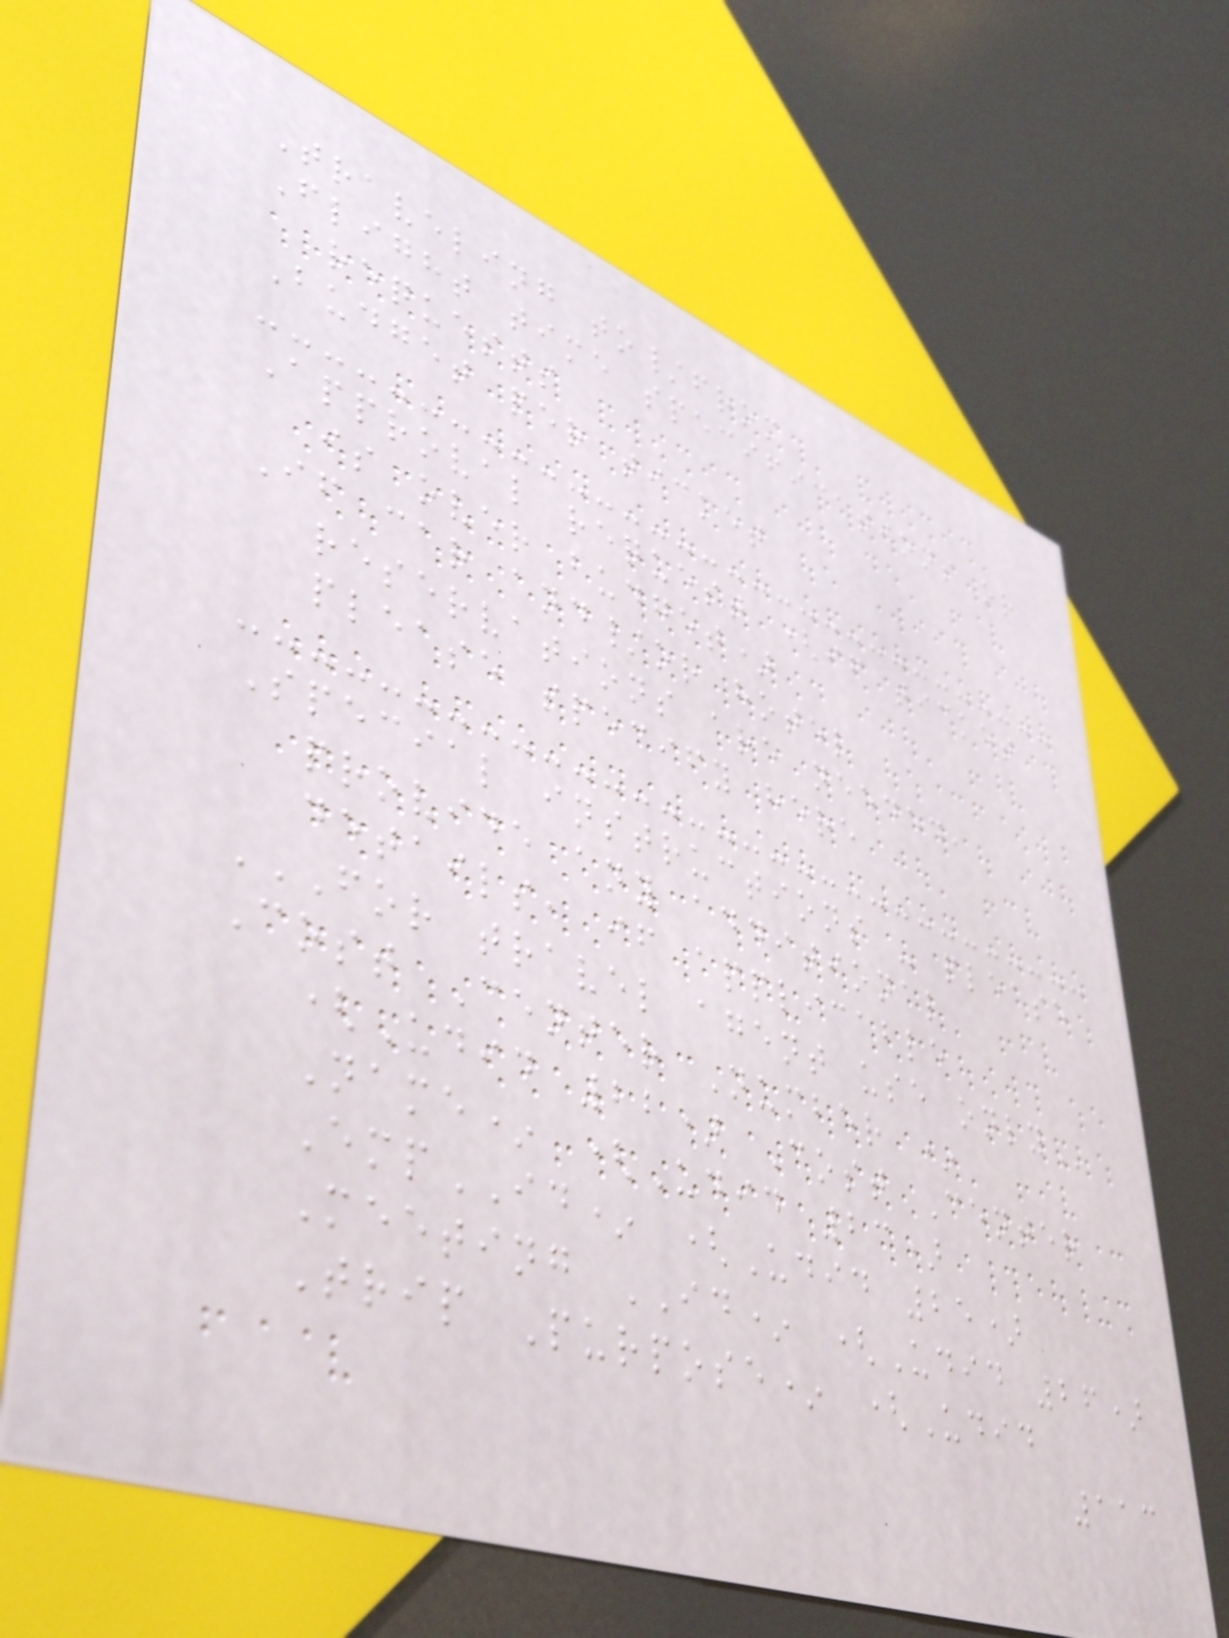Traveling to/from
Flight time specifications or
requests
Budget per ticket
Approval request (if ticket
is over budget)
If car and/or hotel
reservations are needed,
please specify here
Special instructions - please
provide any additional
details, if applicable
FOR TRAVEL AGENT USE ONLY
Cost Center Number *
(Udid 22) Cost Center
Name* (Udid 23)
EmpID* (Udid 25)
Meeting ID* (Udid 26)
Trip Purpose* (Udid
113
